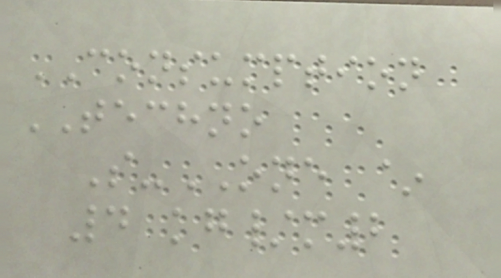CONSUMPTION
TECHNO
S-ONE ~
4 kg/m2
